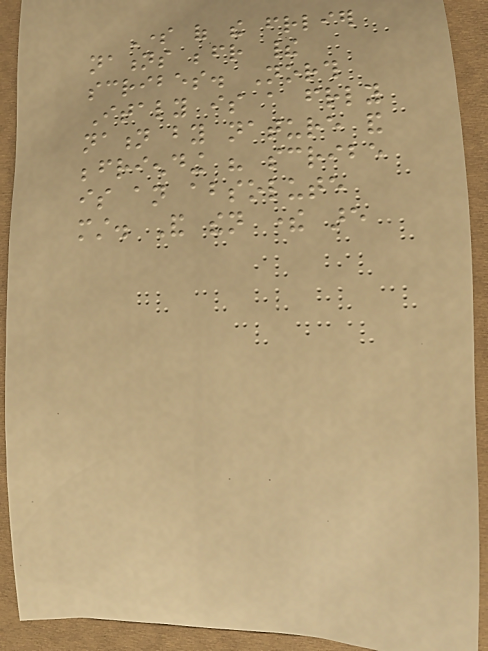Some of the friendlier
nations befriend their
scribes. North
Italy is a friendly
nation by nature and
befriending his scribe
is an absolute
must. And then there are
